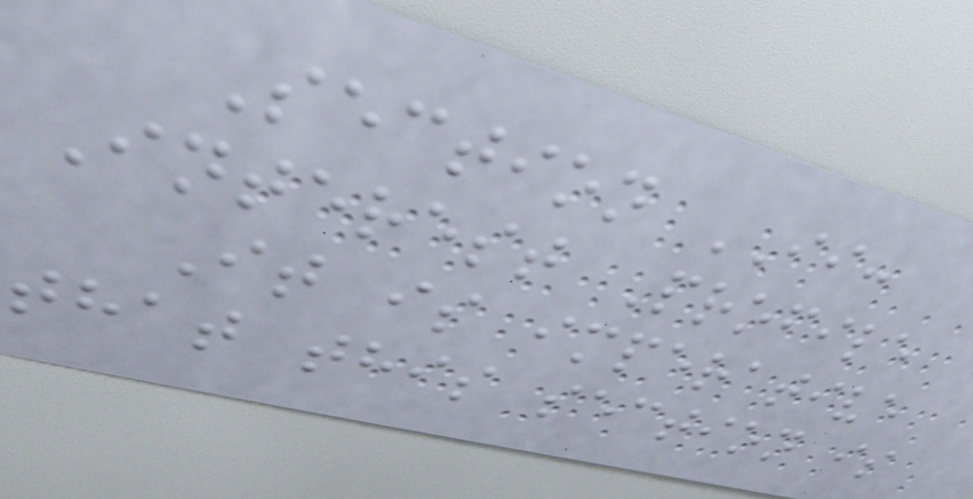Section II:
Interest Profile
It is imperative
that this section is
